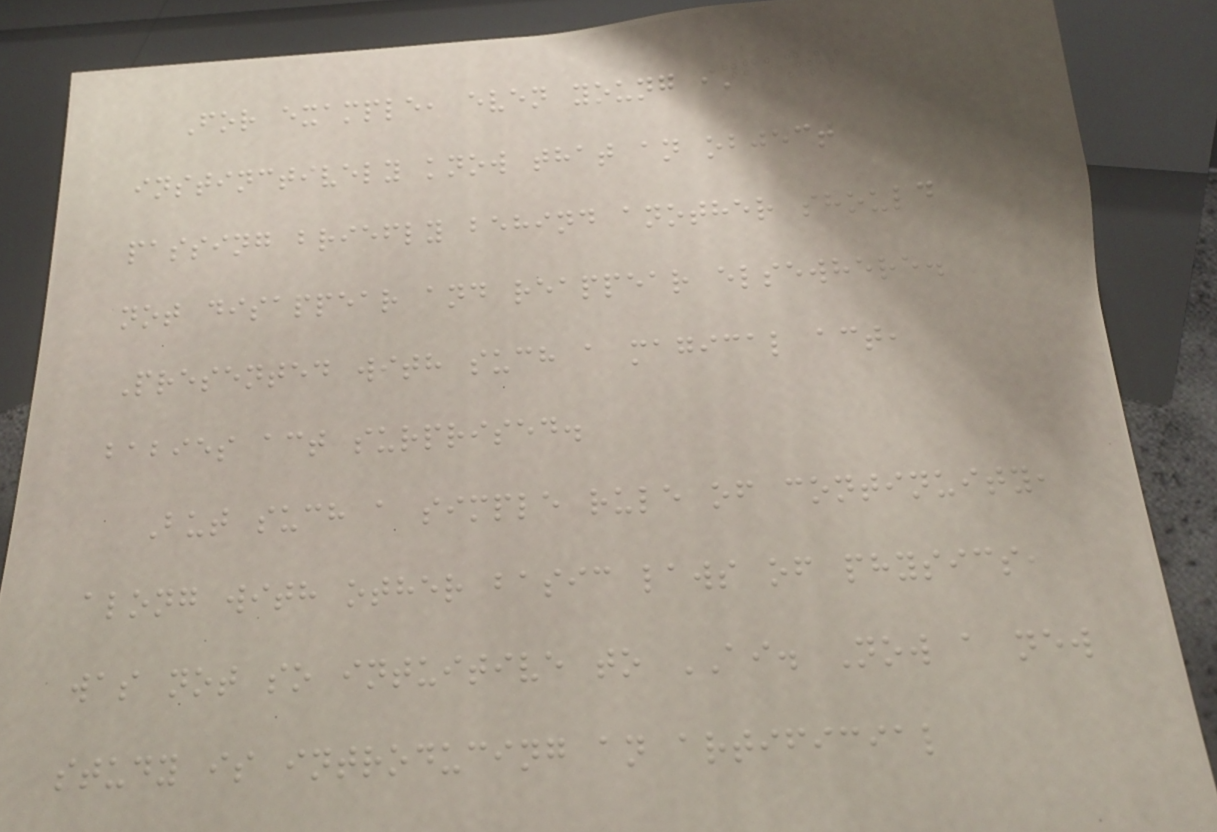For example, even young infants
instinctively know that an object
passing briefly behind another should
not disappear and reappear elsewhere.
Presented with such a magical act,
babies act surprised.
But such a simple rule of continuity,
along with other basic laws of physics,
was not so intuitive to AI. Now a new
study is introducing an artificial
